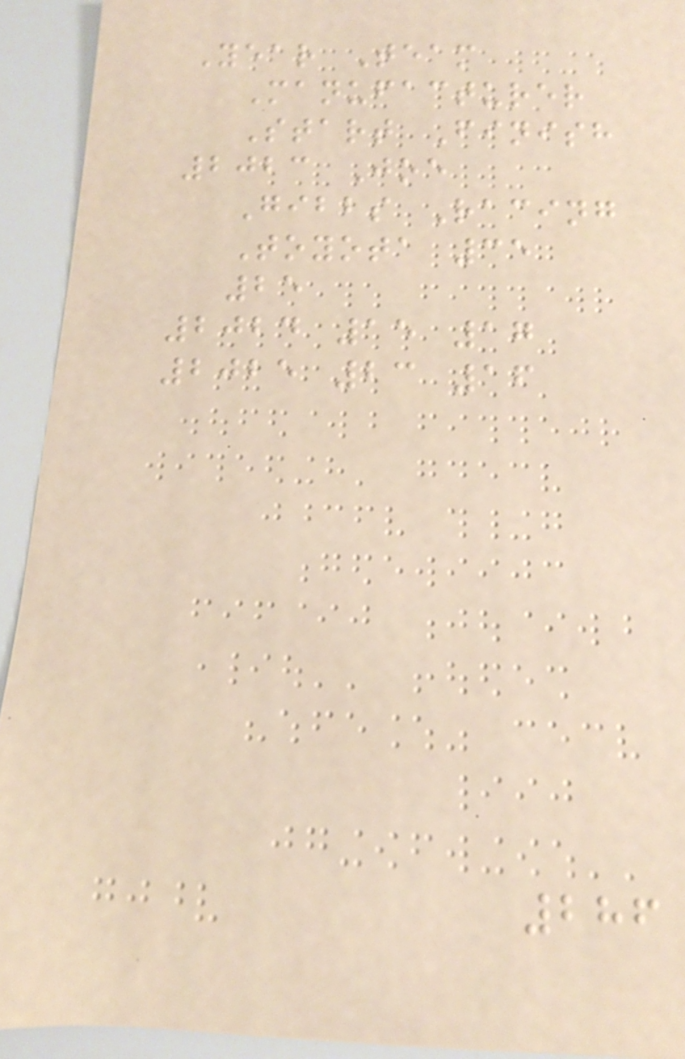Year Team
Manufacturer
Start Finish
2023 Joe
Gibbs Racing
Toyota 35
25
2024 15 17
2025 23 16
286
